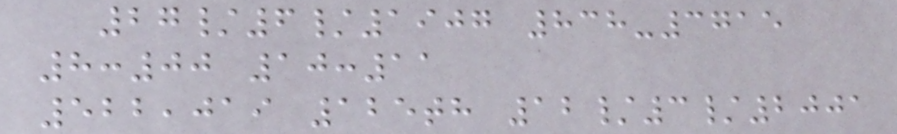27/6/1907 838-3715
8:00 10:11
522,019 125th 12/3/2001
